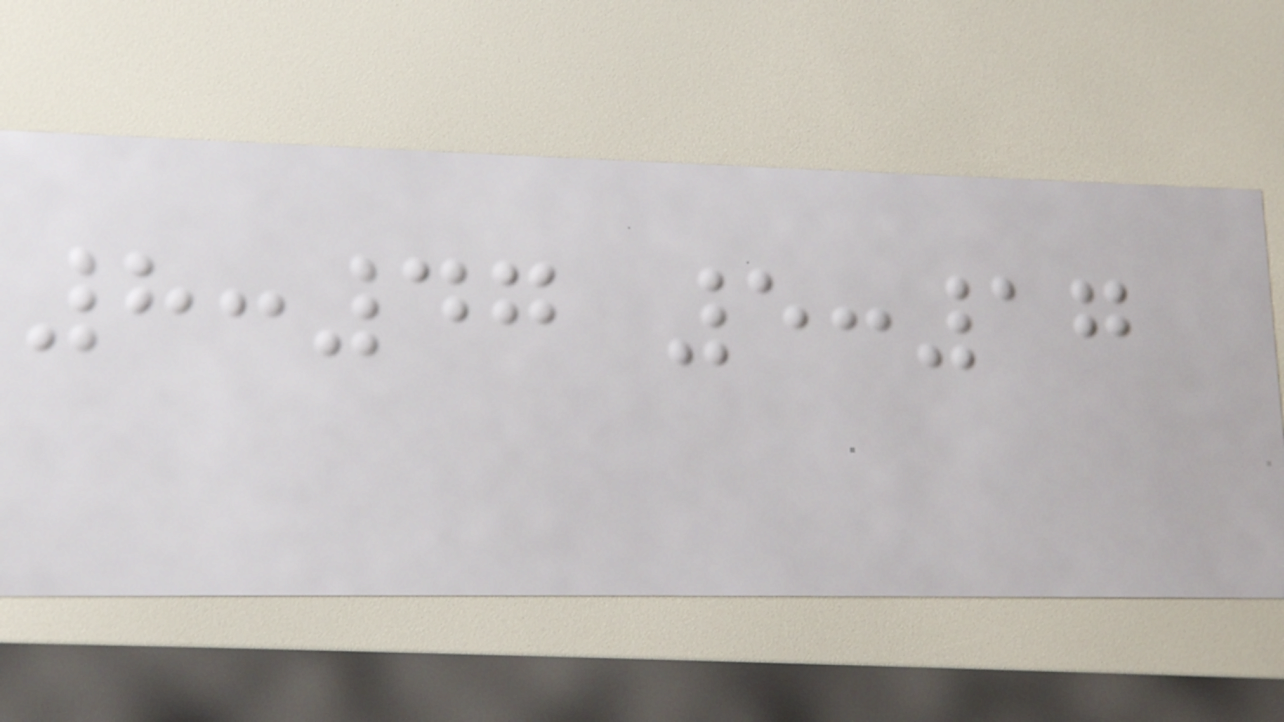8:47 5:17
